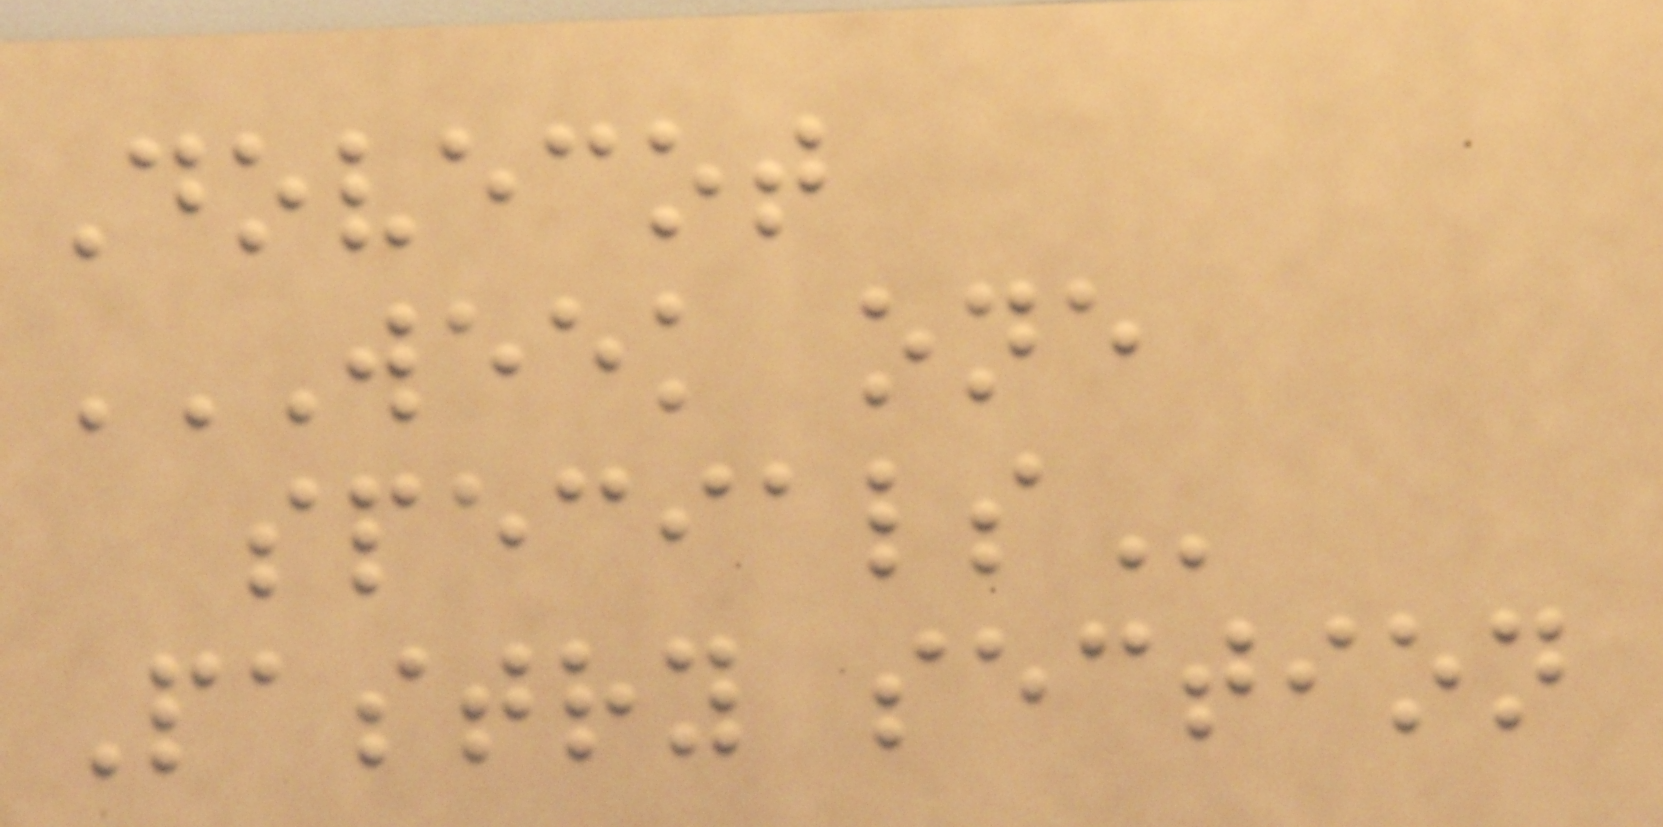Dovecot
WEEK ONE
SPECIALS
Pastry section
